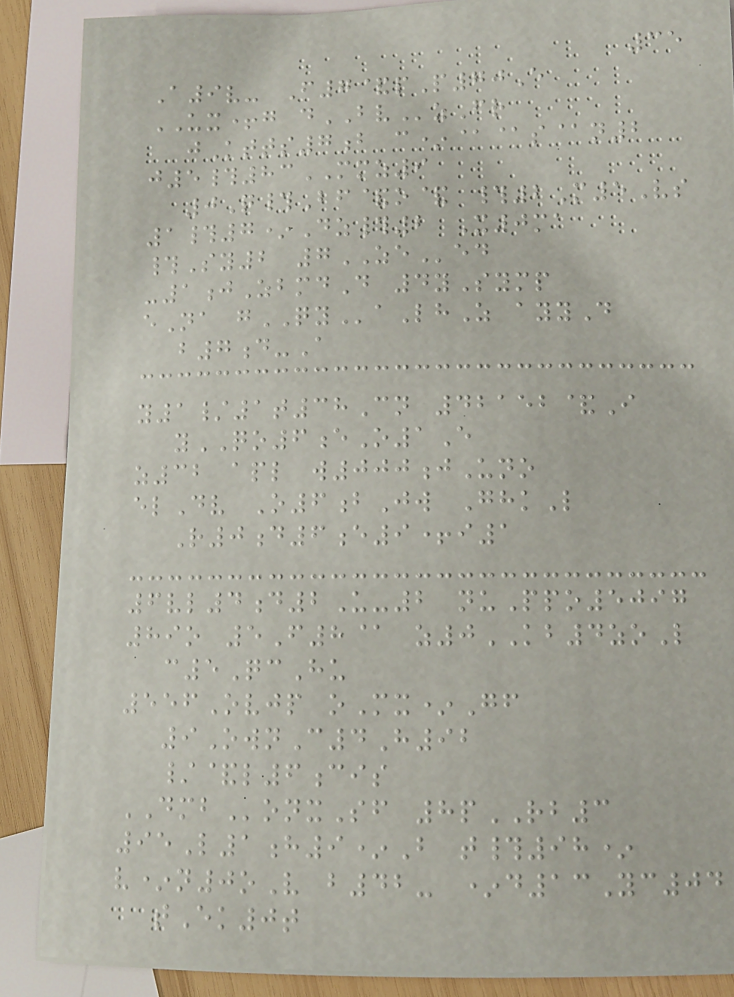35
A9v- F7&pP70E
UX+g dBVzFr
jKtts7b c*@@s@n2
j5#83MMZ9
0Q#Bf&o& #2M5Vs
1#7*Dz#2 X0ma
#Sy2 7ZEed
-1jZbmdD 4ySymp
eNa gQYaLhZ ayyD
b7d-A
y1/1t38Cn 42152&I
yQO6eO1E
z32 apl w000jUno
elDv O6bJw GhkL
R0d6e9+i1
6vl4d2U-2 nuPpo5097
89o 5F8@ z0KB4zoL
c5QcHu
556Ovjp oMx*Gf
9OwnC4H92
/&l6cis
DMBonxSf 8pRB3
95L1h9*B t#98*
v*n0oV b42- *d13Yc04
tEk0t
